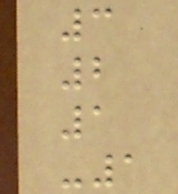3
2
1
-1
